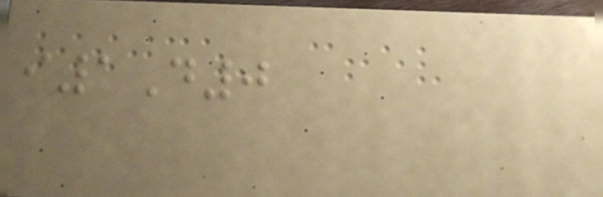i1D0
